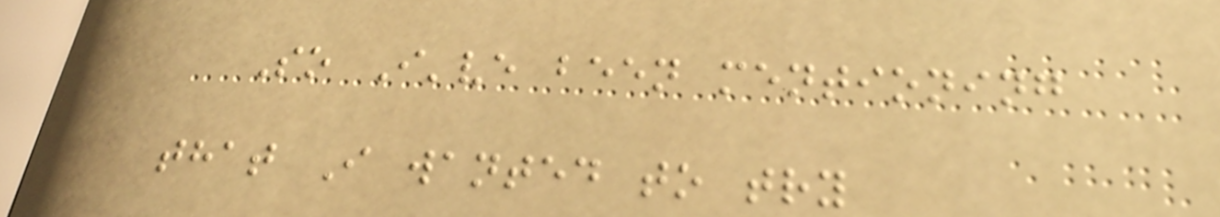So I've been mentioning
that I wanted to try
